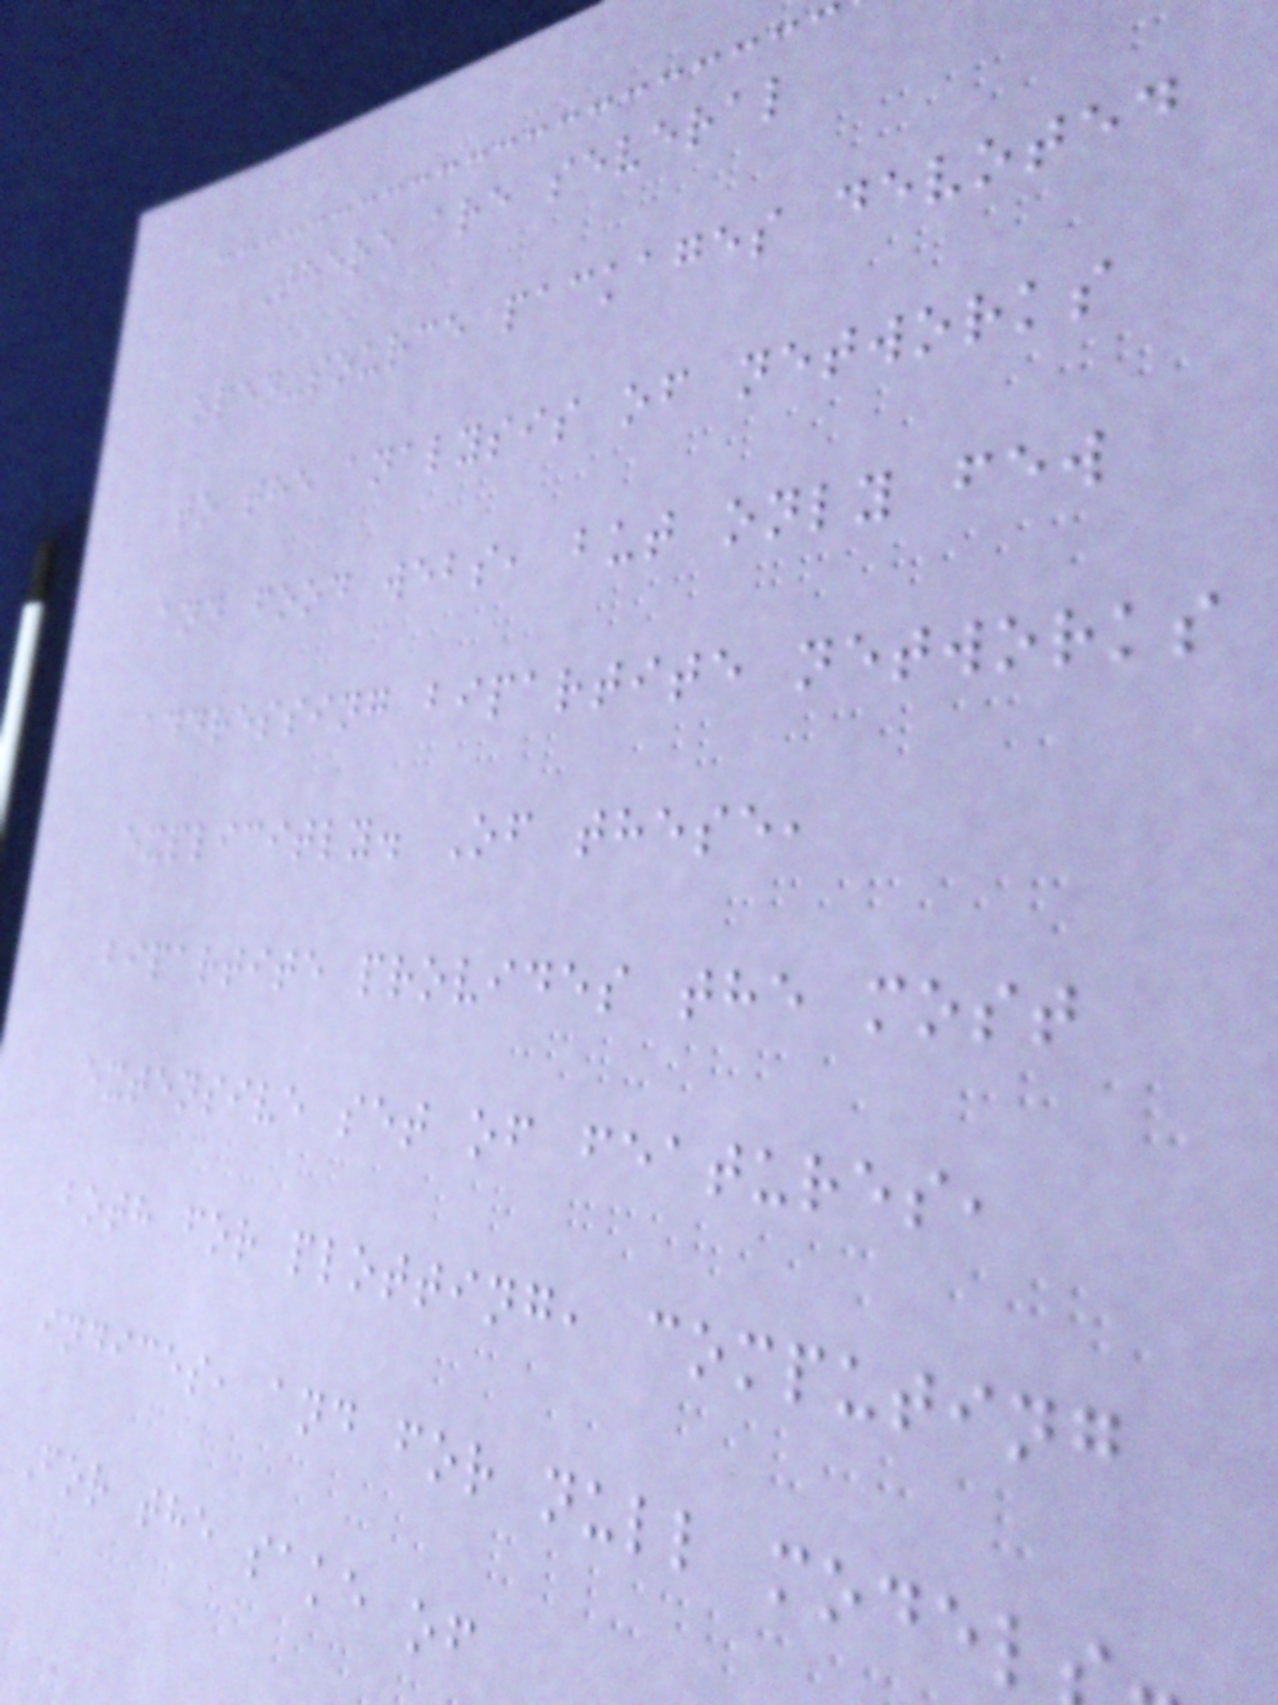There are several
open-source packages devoted
to the analysis of networks
and food webs, but only few
addressing bipartite networks
explicitly. Of these,
bipartite provides the most
extensive set of features,
both for plotting, computing
indices, and for null model
For the sake of
